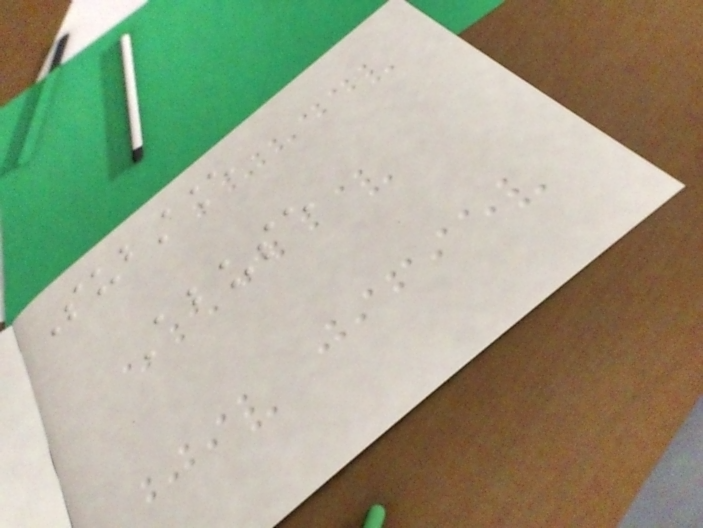Substance
Abuse
